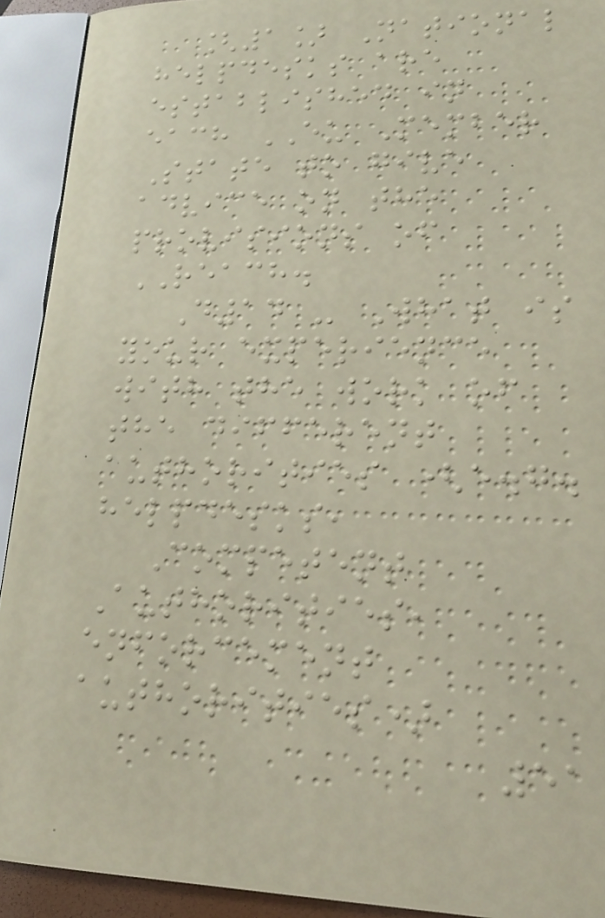[1] National
helpdesks are
established in
each EU Member
State to give
advice on the
provisions of
REACH.
D14 - What is
your experience
with the work of
the different
authorities (e.g.
helpdesks,
Competent
Authorities,
enforcement
authorities)
51
